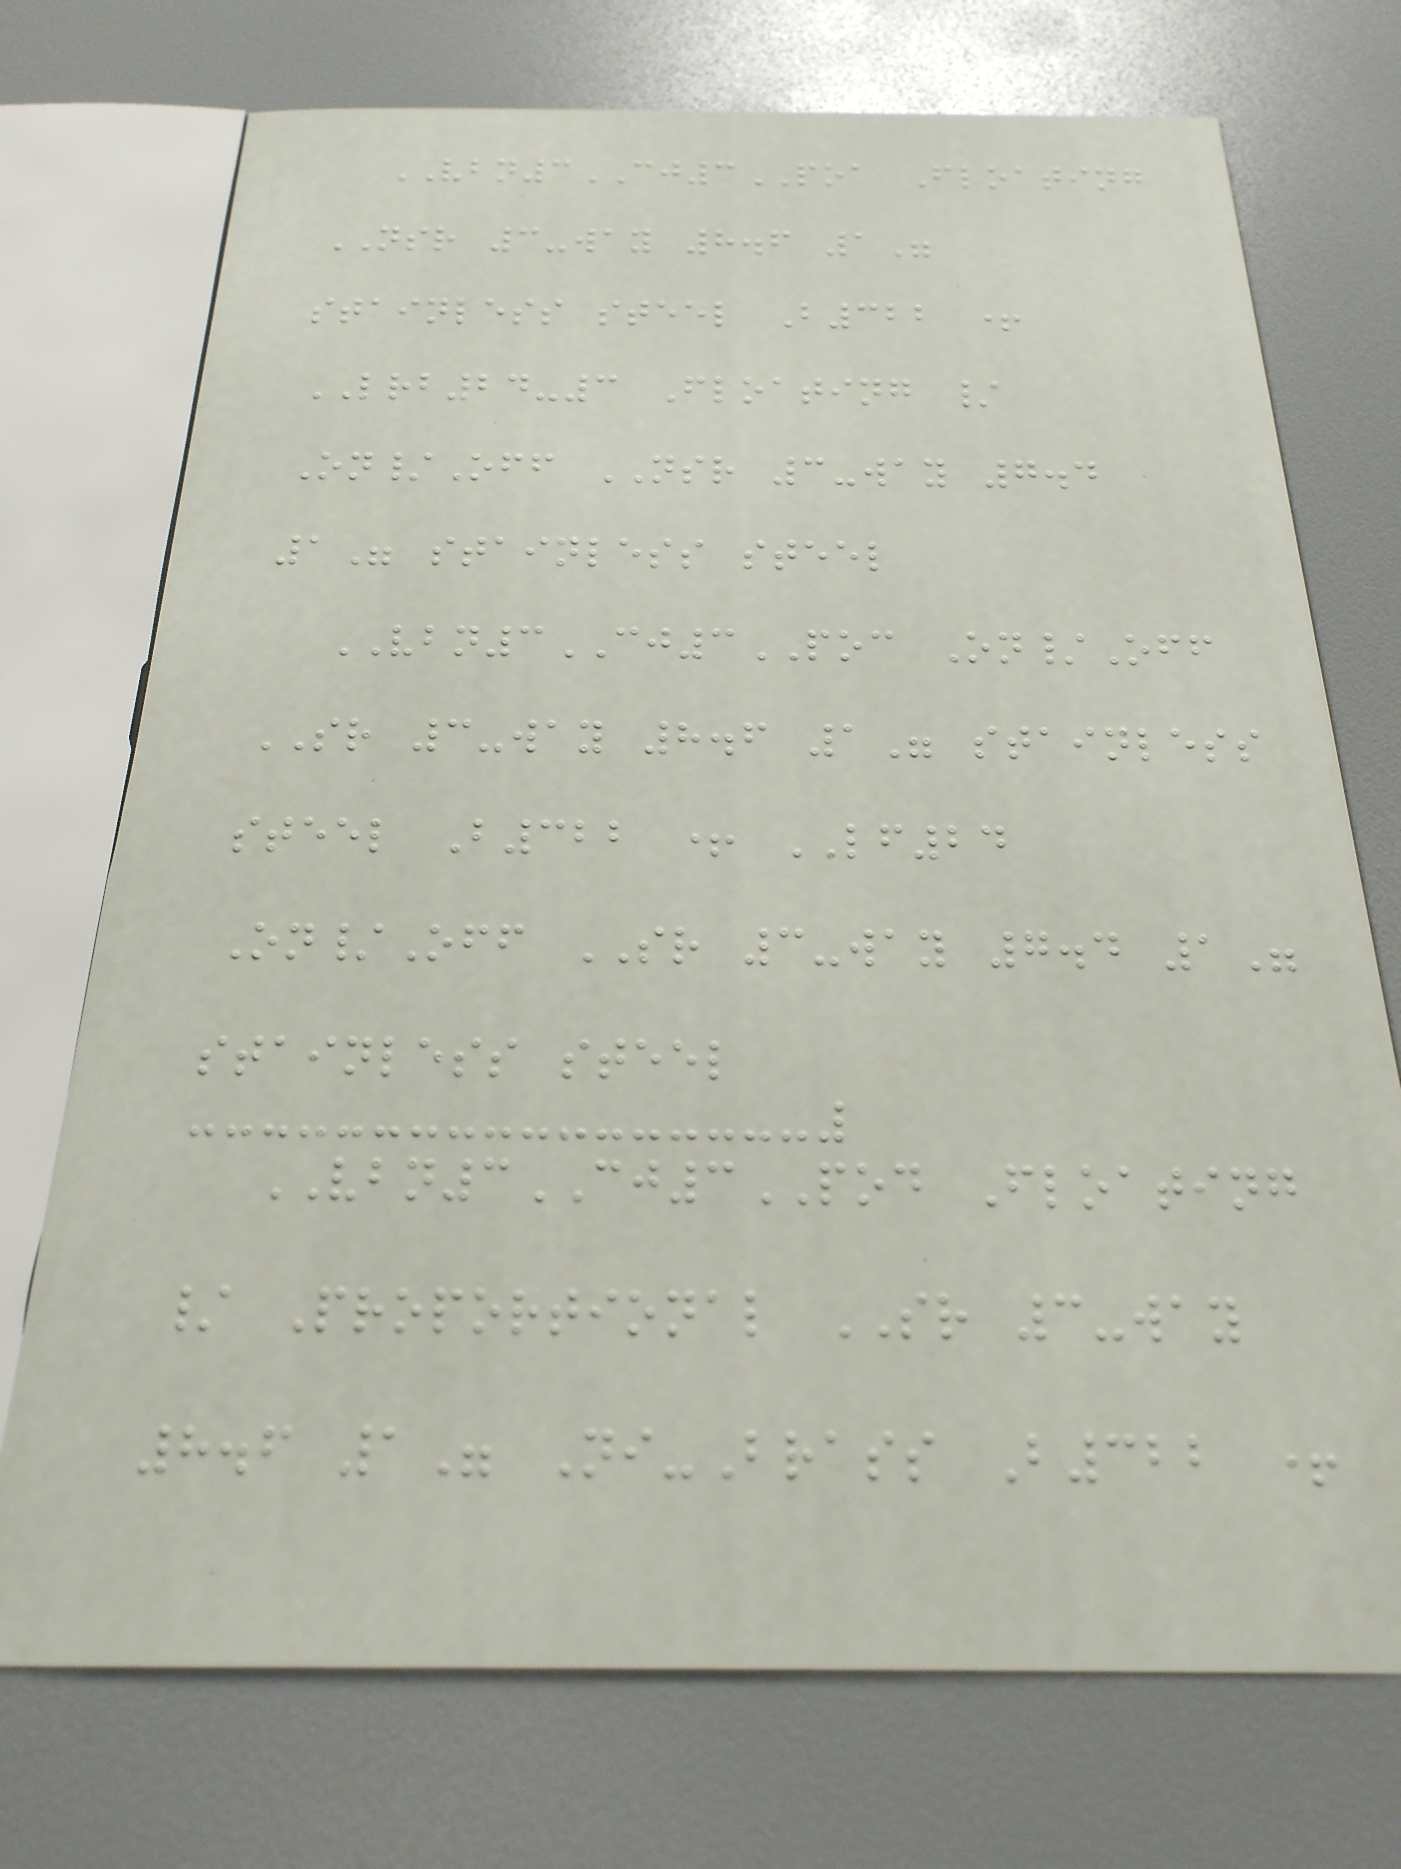VBN3CJ3POA Floating
NSR 3-way 8.6 1"
stainless steel B322 +
LRB24-3 Floating /
On/Off NSR 3-way 7.4
1" stainless steel
VBN3CJ3POC On/Off
SR 3-way 8.6 1" stainless
steel B322 + LF24
On/Off SR 3-way 7.4 1"
stainless steel
VBN3CJ3POD Floating
/ Proportional SR 3-way
8.6 1" Ni-Brass B322 +
